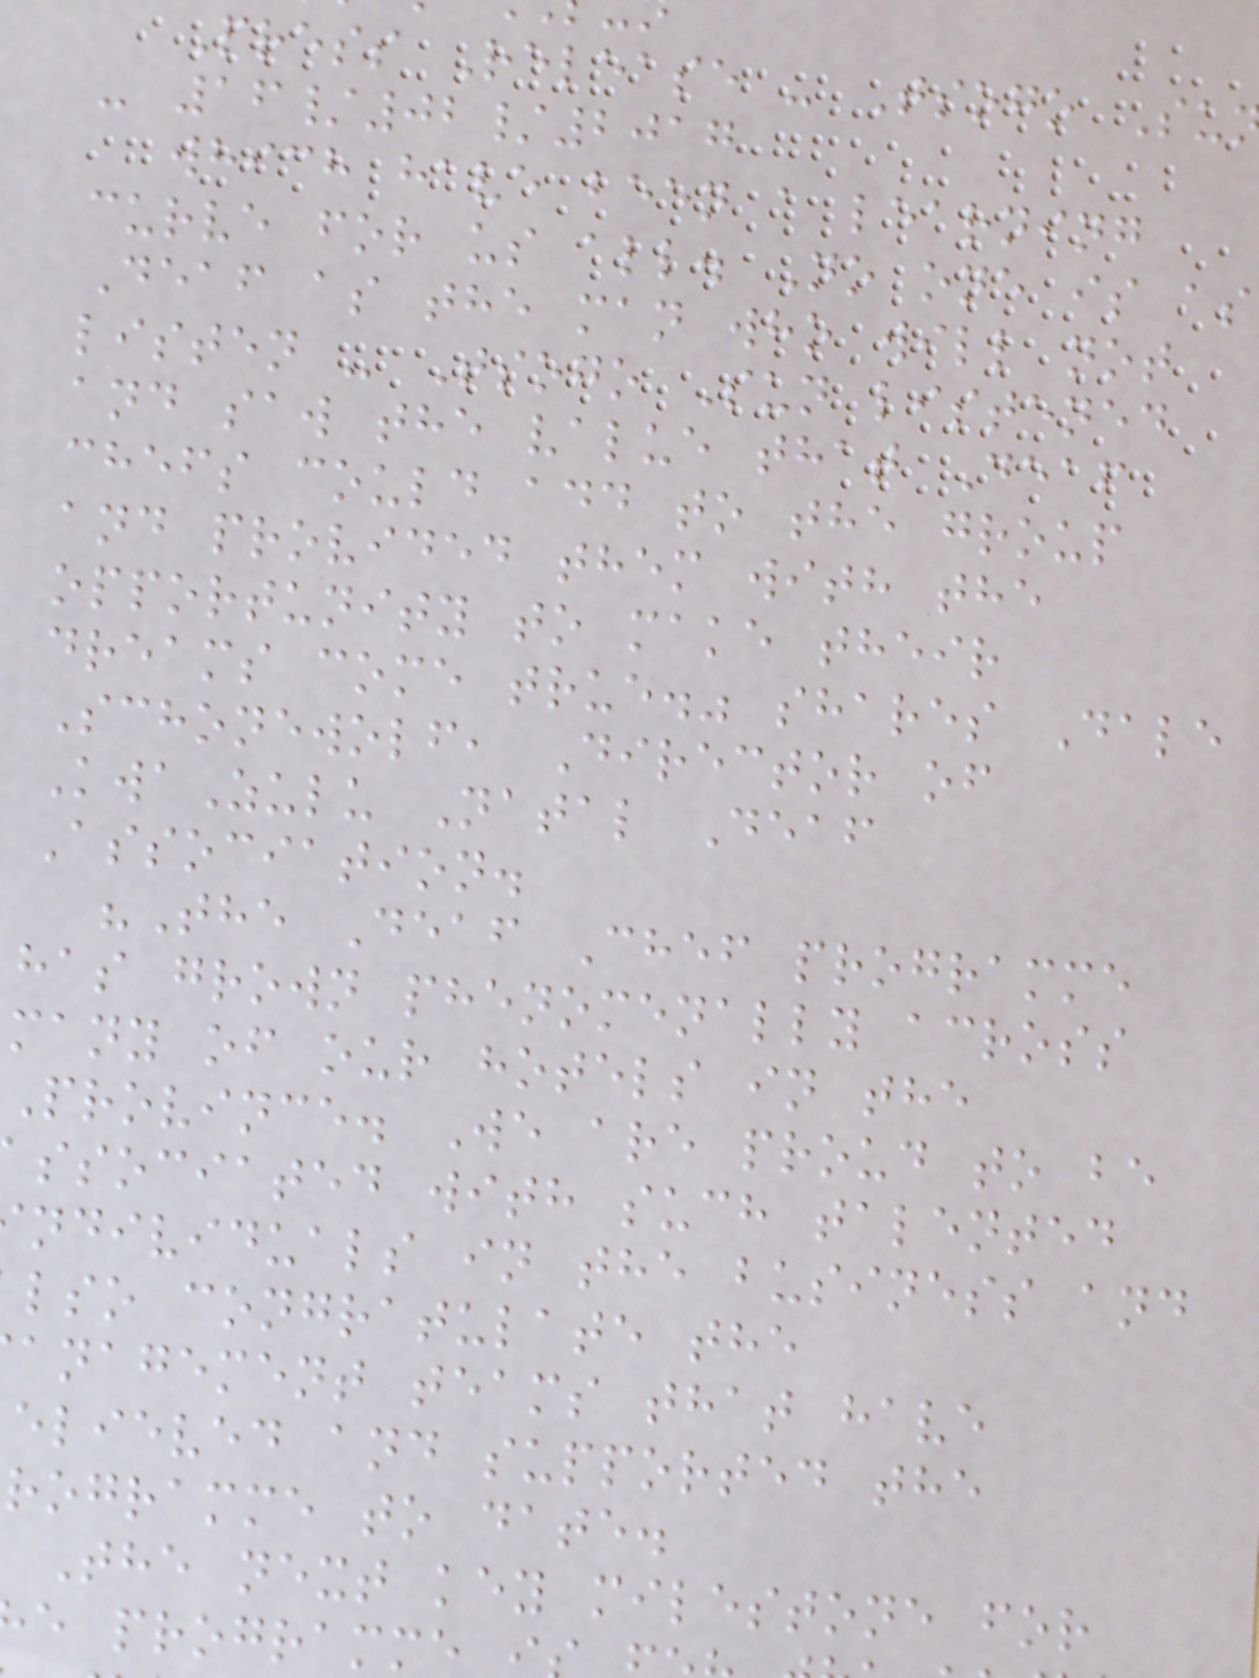Press Release - Tsogo Su
- 16/02/2017
which have been a learning
curve for us all. No one is as
Deaf as the man who will not
listen - Tsogo Sun listened
and saw the value that Deaf
chefs could add to the group
and provided them with the
opportunity to make their
dreams come true." shares Dale
Schonewolf, Director of
KwaZulu Natal Deaf
Association.
"The Deaf Chef programme
has grown phenomenally across
many of our hotels in the
Province. We are proud to be
ssociated with such talented
ndividuals in the business and
lso congratulate the
anagement teams that have
elieved and supported the
rogramme to date.
The next key milestone for
e programme
